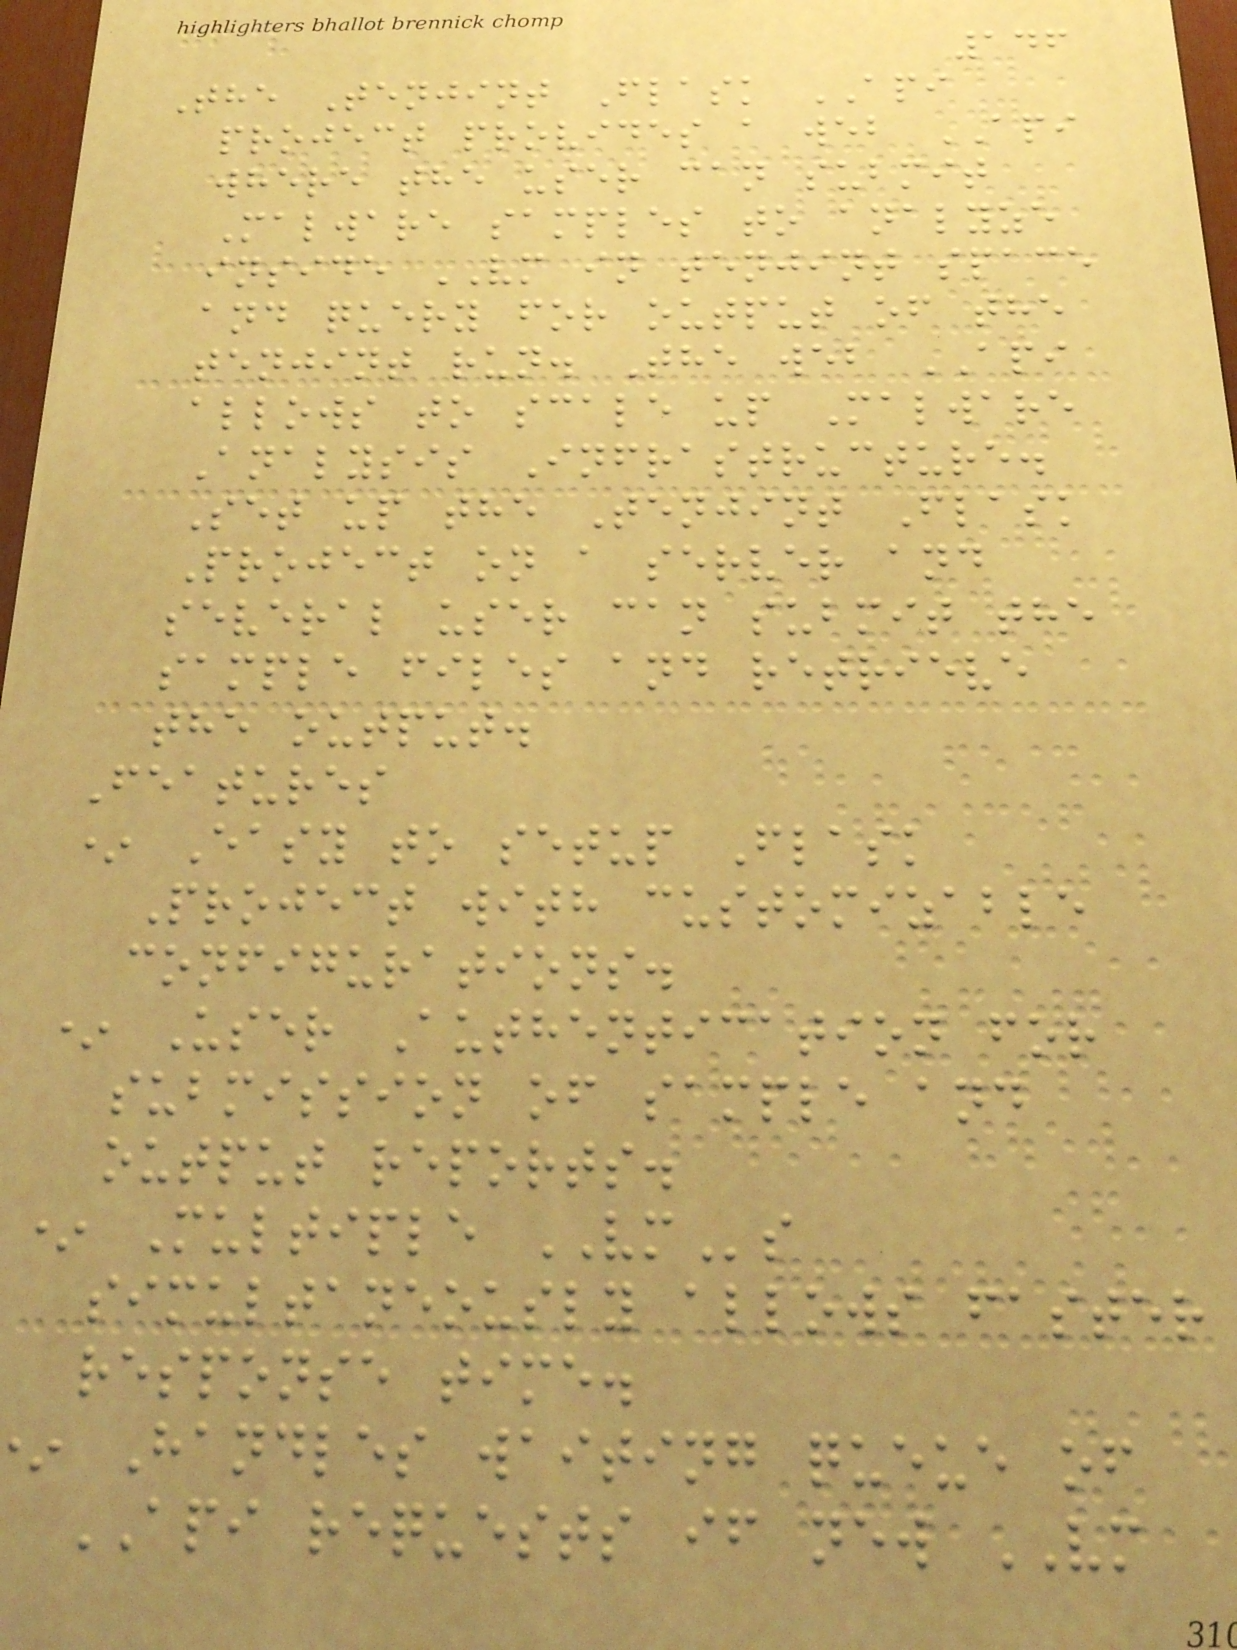146
The Tenjint Flask API
project provides a web API
where the user can submit
Malware samples to analyze
inside VM in tenjint space
and query for output of the
tenjint run. The web API
allows to scale up Malware
Analysis Infrastructure.
Set up the Tenjint Flask
Project on a server and
several user can submit the
sample files and retrieve
the output.
Features
* Easy to setup Flask
Project with customizable
configurations.
* User Authentication for
submission of sample and
output reports.
* Multiple VMs
simultaneously allows faster
response time.
Handles waiting queue of
API requests if new VM
